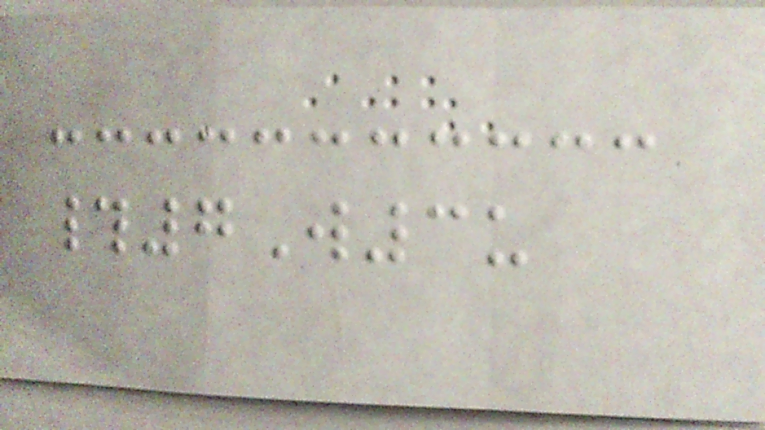#7W3u
